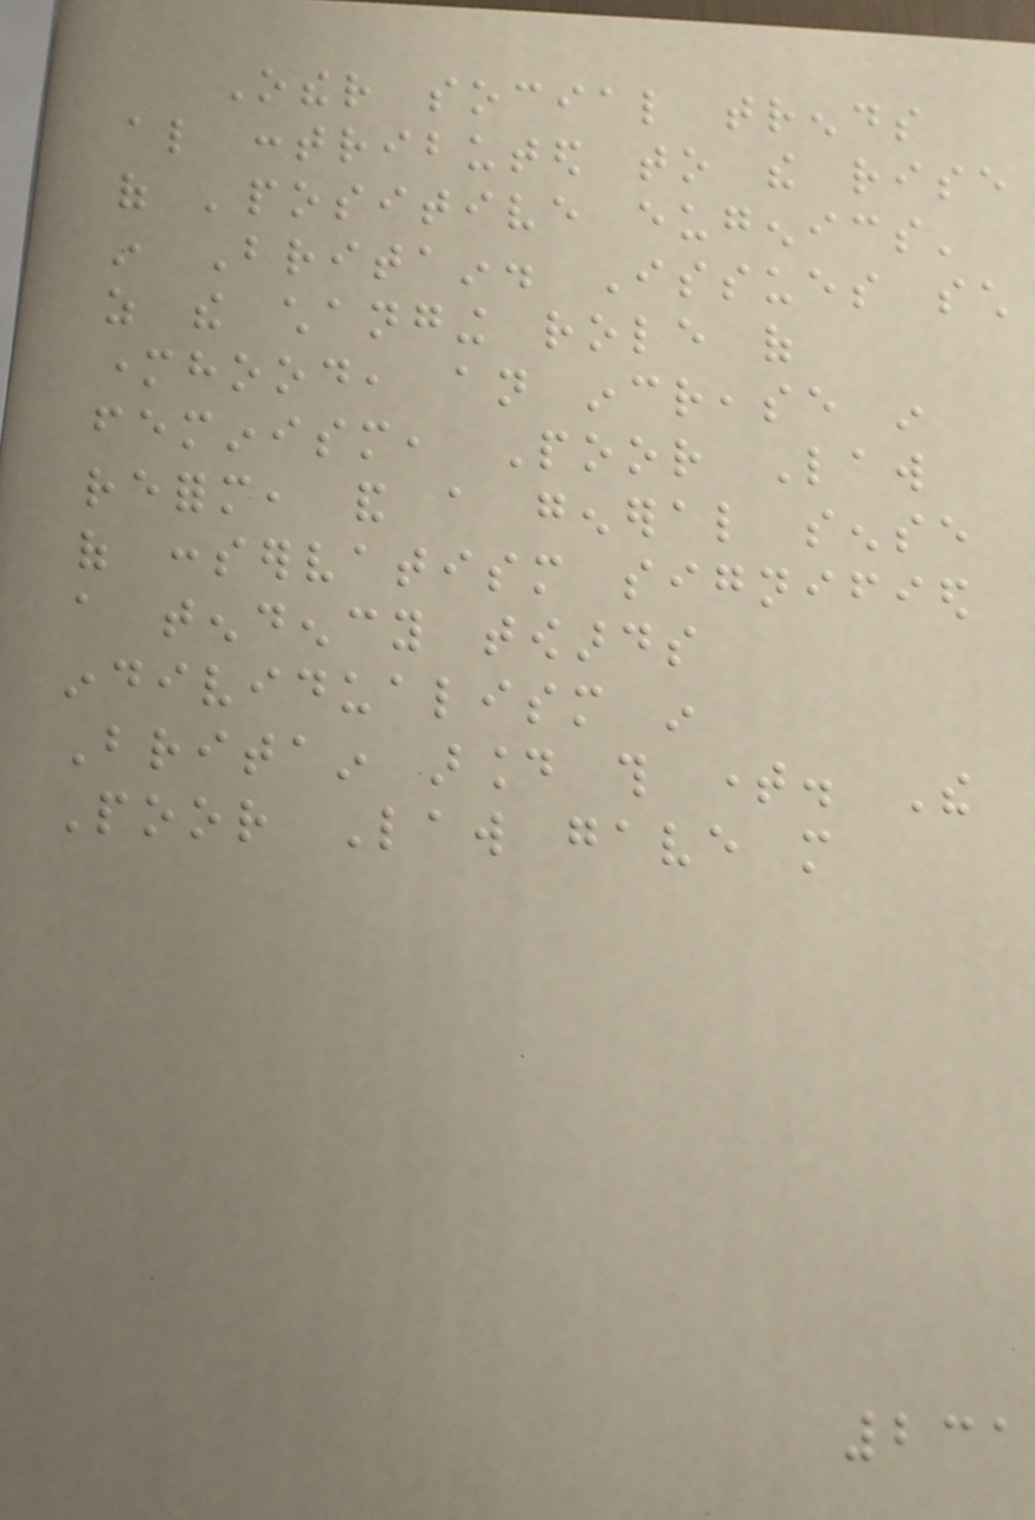Other social trends
also contributed to the rise
of 'positive eugenics'
in Britain. Issues such
as the changing role of
motherhood, an increase in
feminism, Poor Law
reform, and a general sense
of conservatism signified
a tendency towards
individualism in
Britain around this time. The
Poor Law gave more
231
